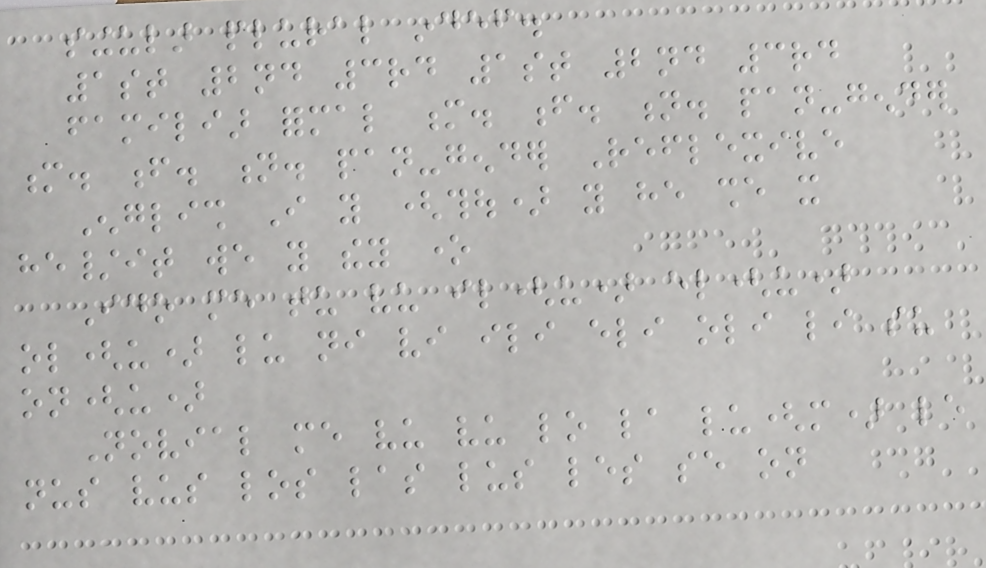singular plural indef.
1st 2nd 3rd 1st 2nd 3rd
familiar formal m. f. n. pan-gender
m. f. n. pan-gender Reflexive
English I you (thou) you he she it
he/it we you they one
Ido me tu vu il(u) el(u)
ol(u) lu ni vi ili eli oli li su
on(u)
Novial me vu vu lo la lu(m) le
nus vus los las lus les se on
